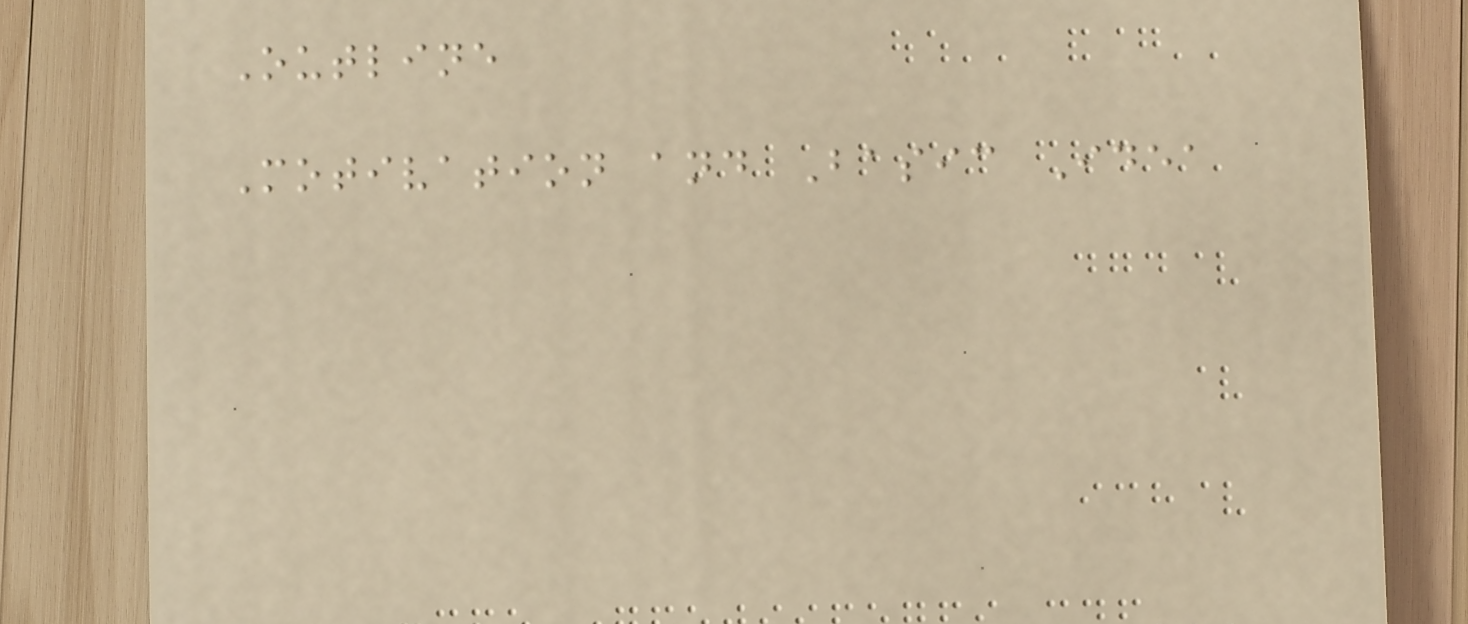Outline
Motivation and Basic Idea
